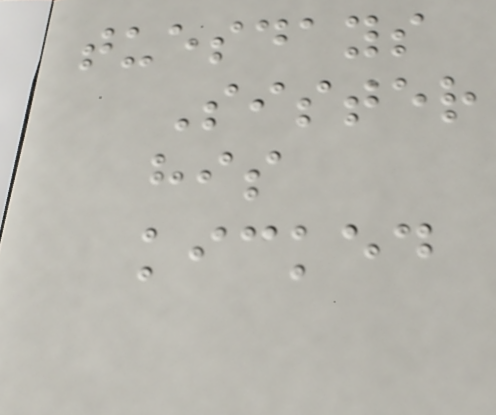tuesdays
Sister
his
kicked
